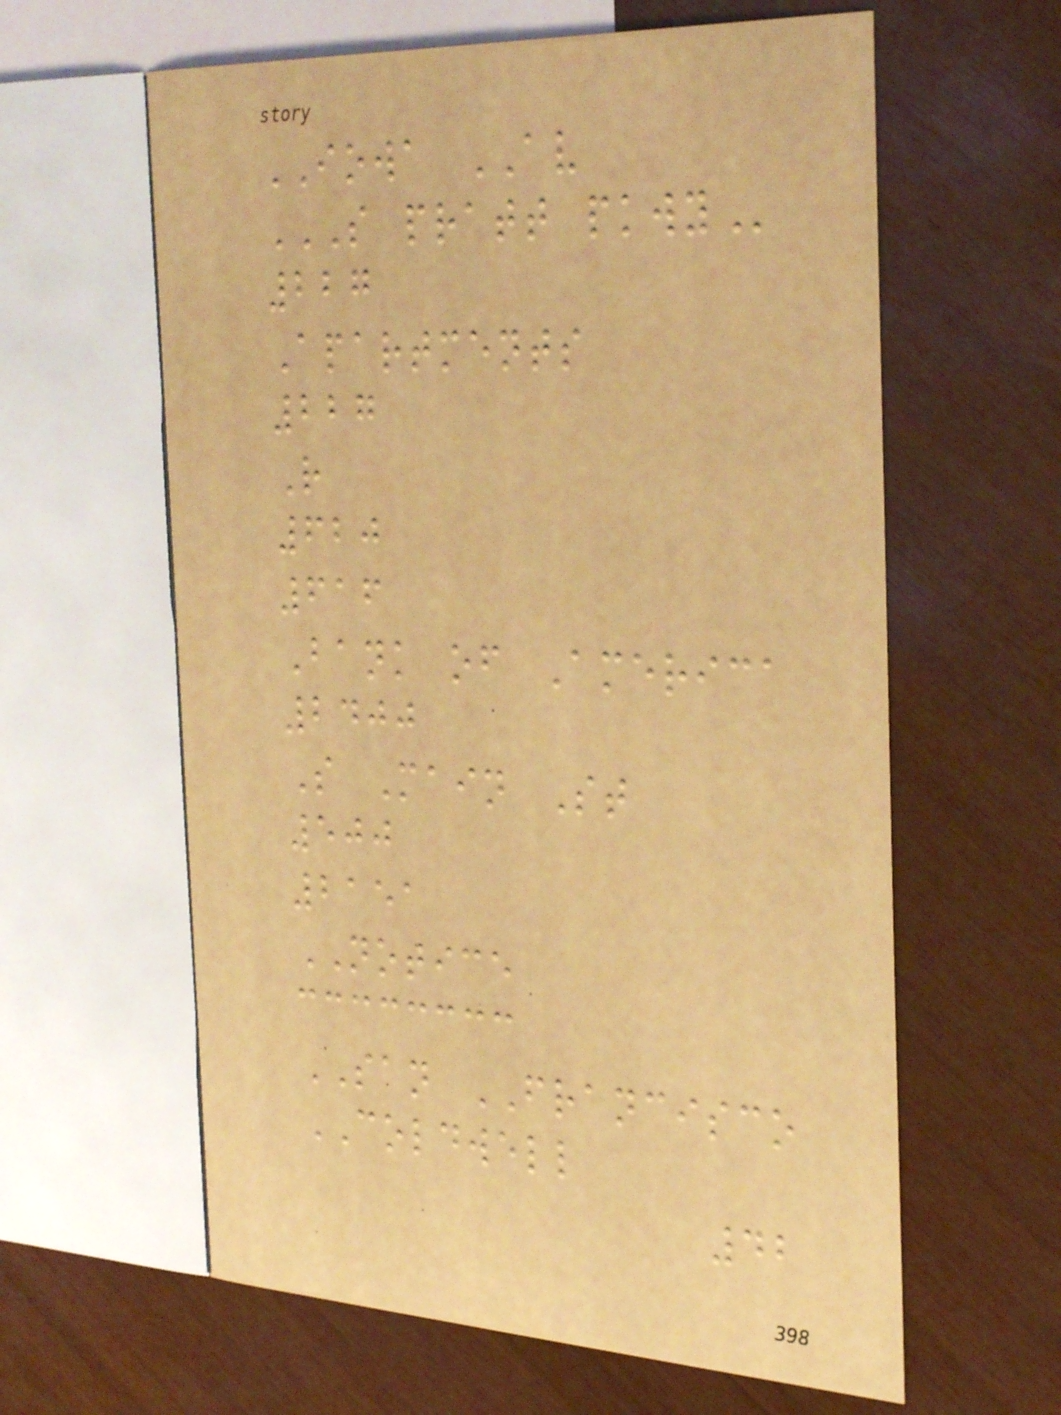IOWA AV
S PRATT PKWY
227
Apartments
227
R
620
616
Bank of America
2400
S Main St
500
2151
NOTICE
SAN FRANCISCO
COLDWELL
42
